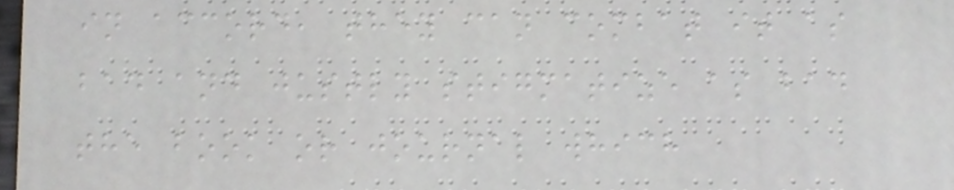in accord, they can combat it as
bad and justly stigmatize as bad
the book or journal which
